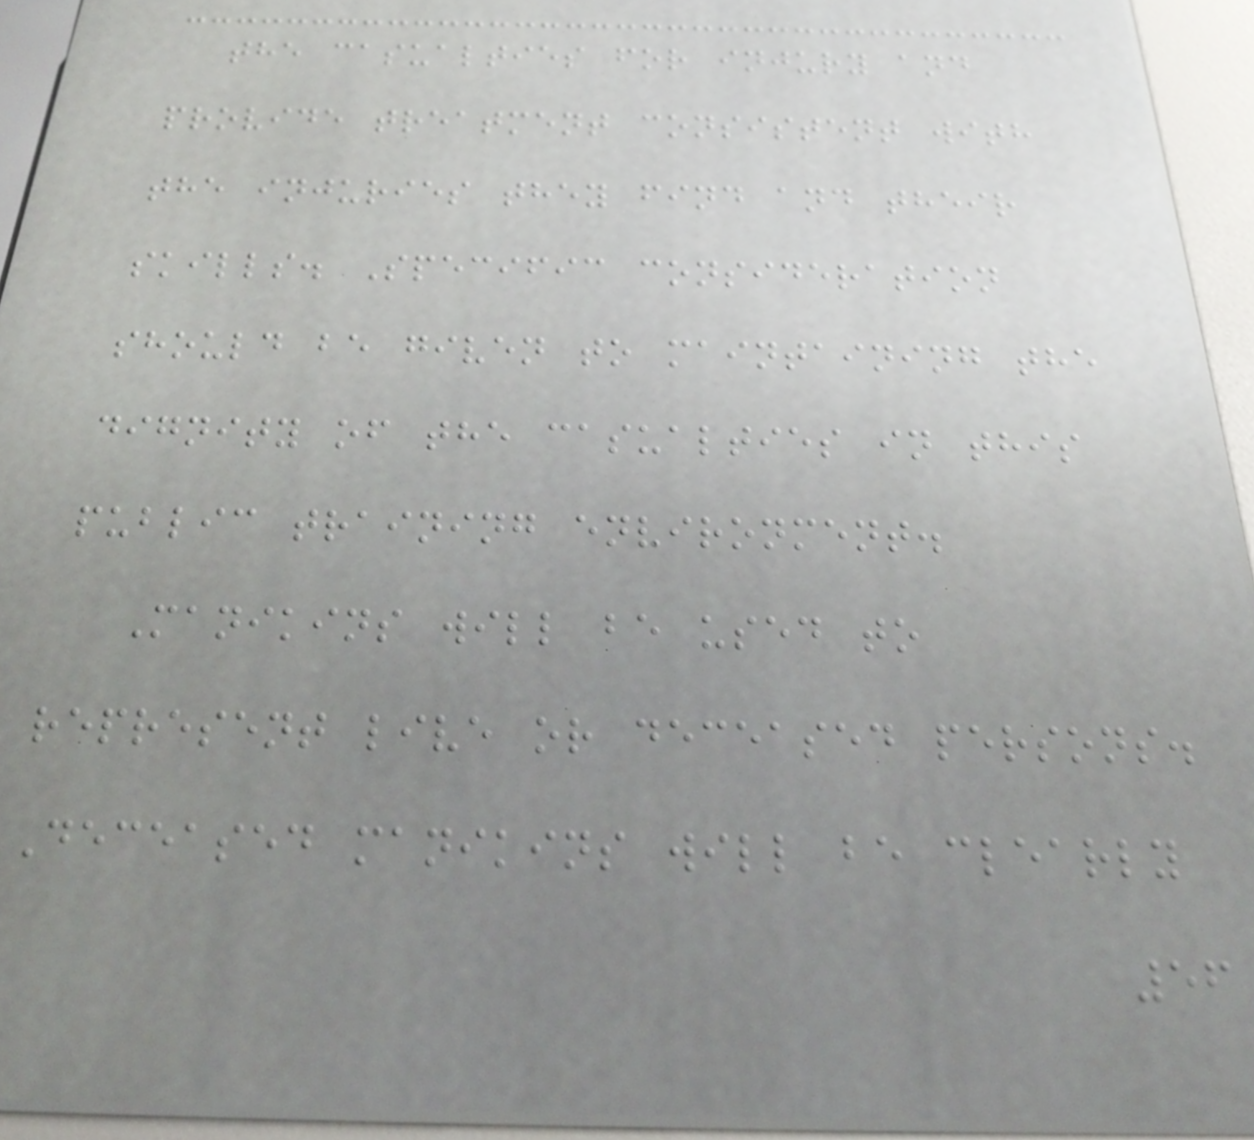the casualties for injury and
provide treatment consistent with
the injuries they find and their
skills. Specific consideration
should be given to maintaining the
dignity of the casualties in this
public training environment.
Manikins will be used to
represent live or deceased persons.
Deceased manikins will be clearly
56
